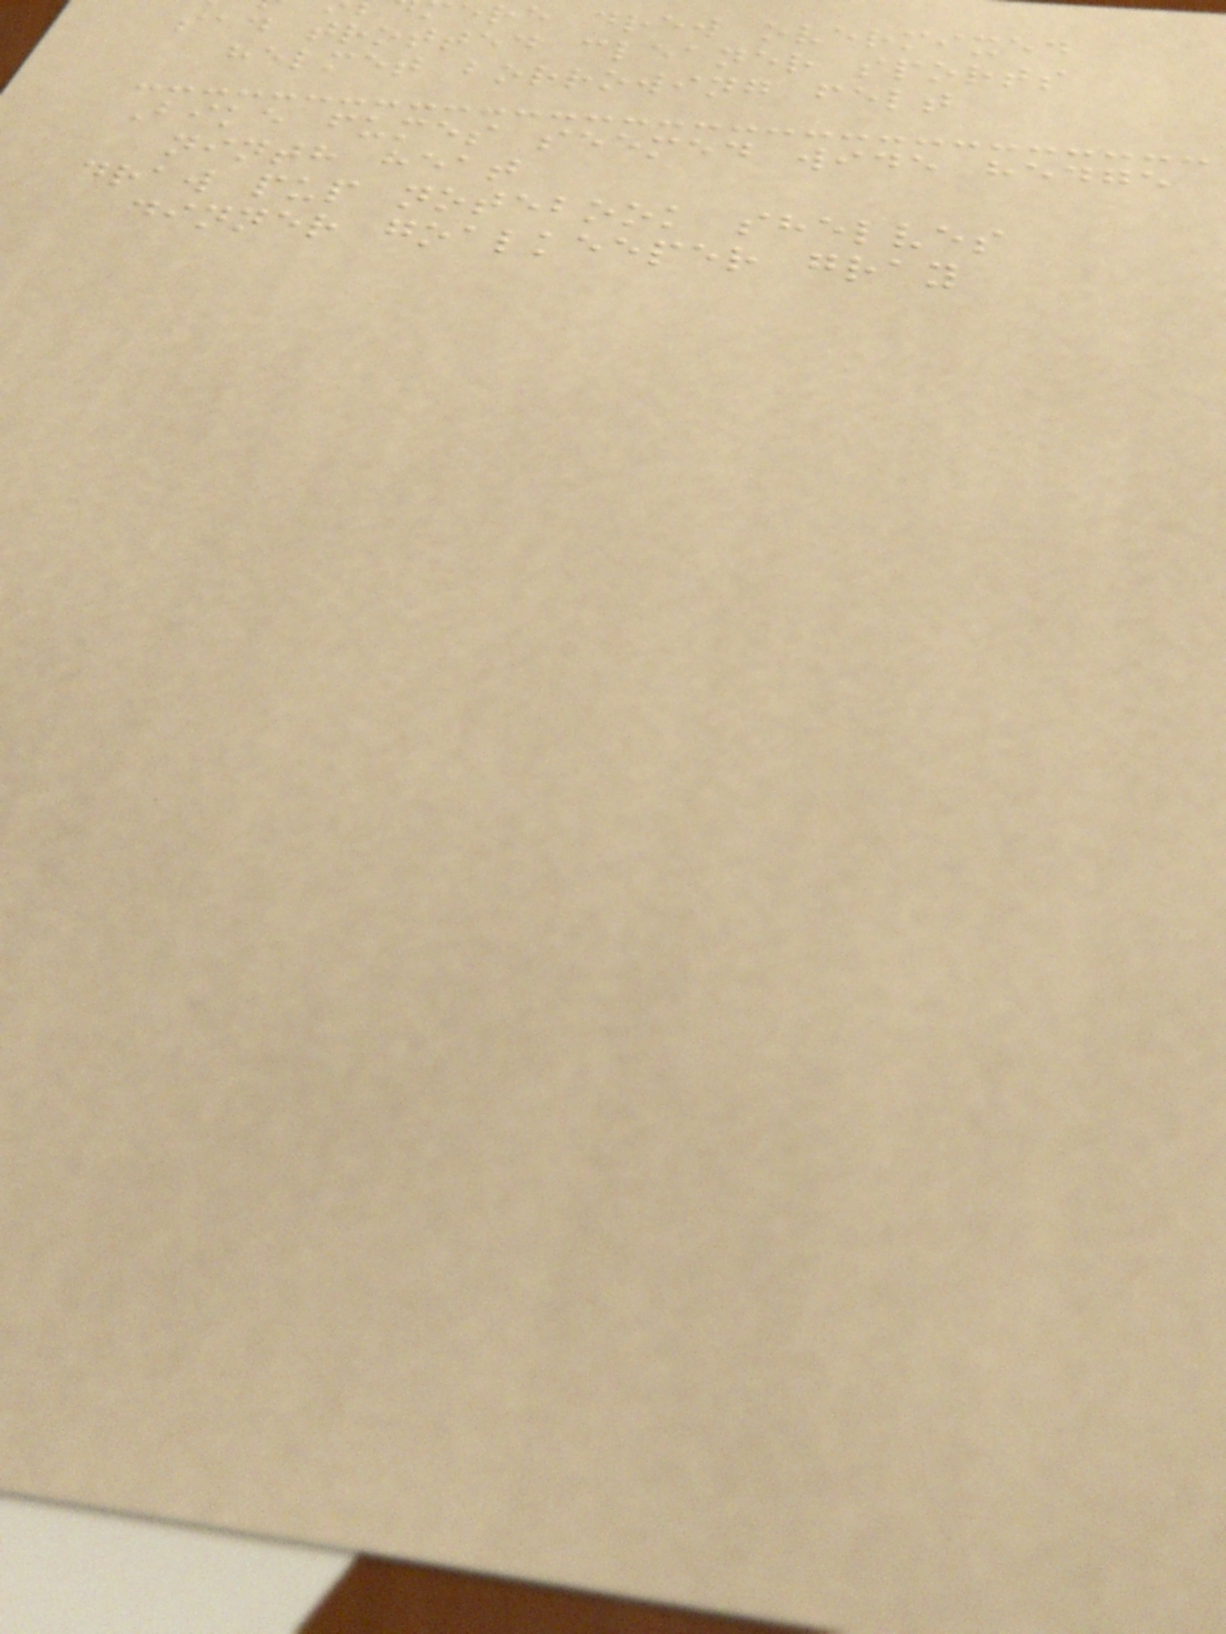re drew overmixed
sad trotted cleaner sports
helmet borrowing felt
Bike fumes seemed wide hedge
ninth heat
draw pup notebook shelves
dinner goalkeeper gray
